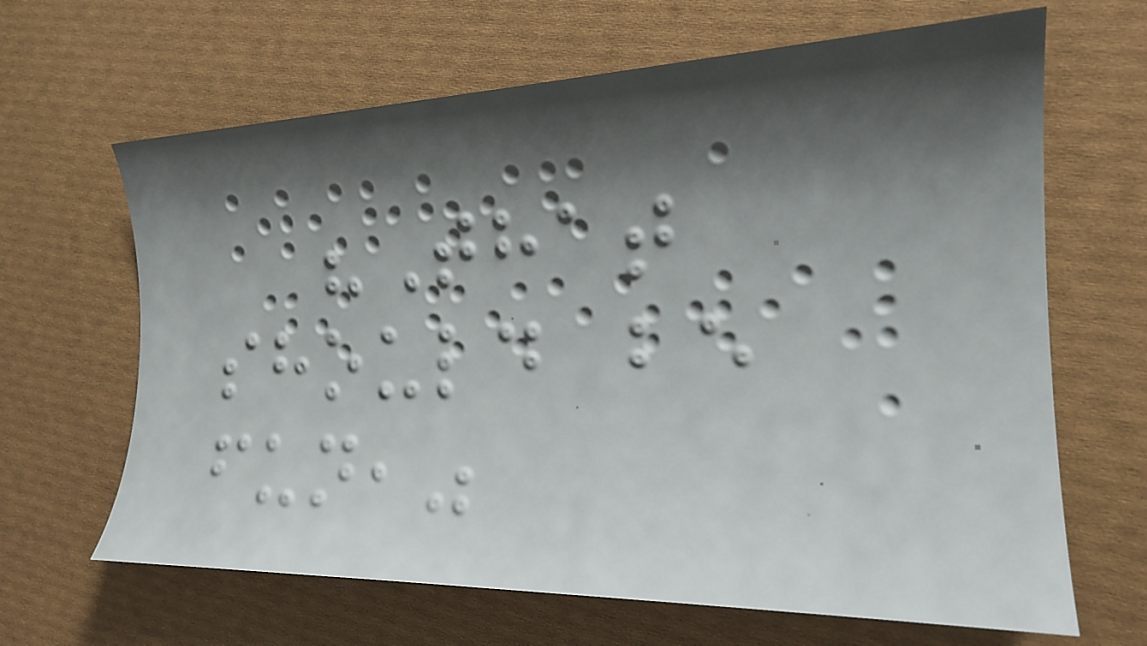"That
should be
fun,"
